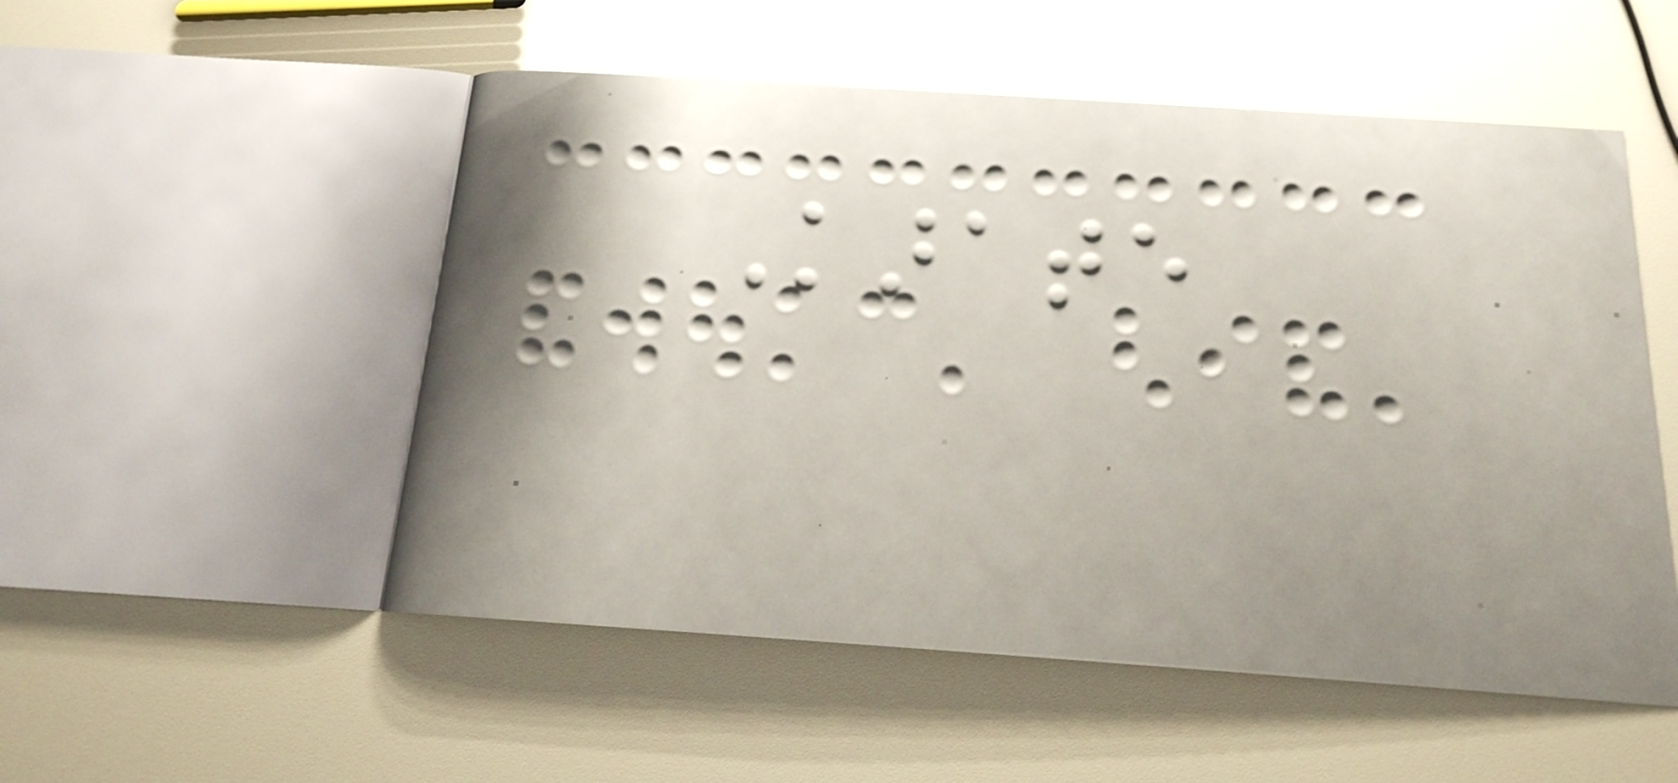Karate
